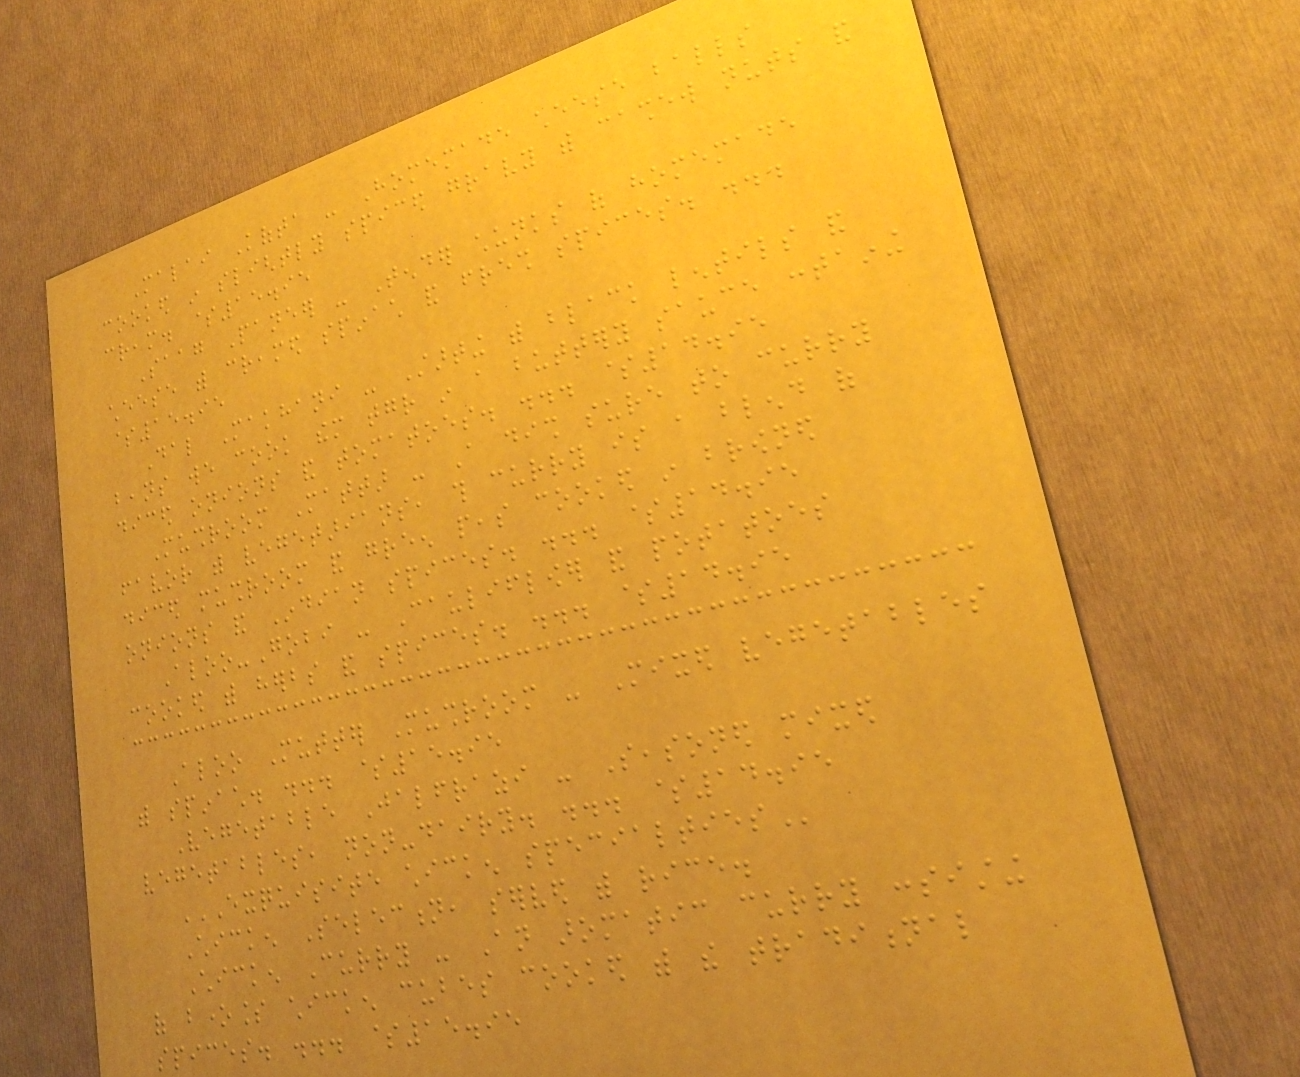Malai Kofta - Homemade cheese balls
cooked in slightly spiced gravy with cashew nuts and
cream. $15.95
Saag Paneer - Tender chunks of homemade
cheese with creamed spinach and fresh spices. ...
$15.95
Dal Makhani - Starting with black lentils and
beans we cook them together in a buttery sauce containing
diced onions and tomatoes. ... $14.95
Mushroom Mattar - A dish sure to curry
favor with vegetarians, this curry is a blend of
diced mushroom and green peas cooked in browned
onions and Indian spices. ... $14.95
Aloo-Gobi - Cauliflower and potatoes
cooked with herbs and spices. ... $14.95
Aloo Mutter Mushroom - Mixed vegetables
with spinach. ... $15.95
Vegetable Jalfrazi - Seasoned mixed
vegetables, non-dairy. ... $14.95
EXQUISITE CHICKEN SPECIALTIES
Chicken Selection, served with rice.
Chicken Curry - An aromatic curry consisting
of boneless chicken cubes cooked with the traditional
spices. ... $15.95
